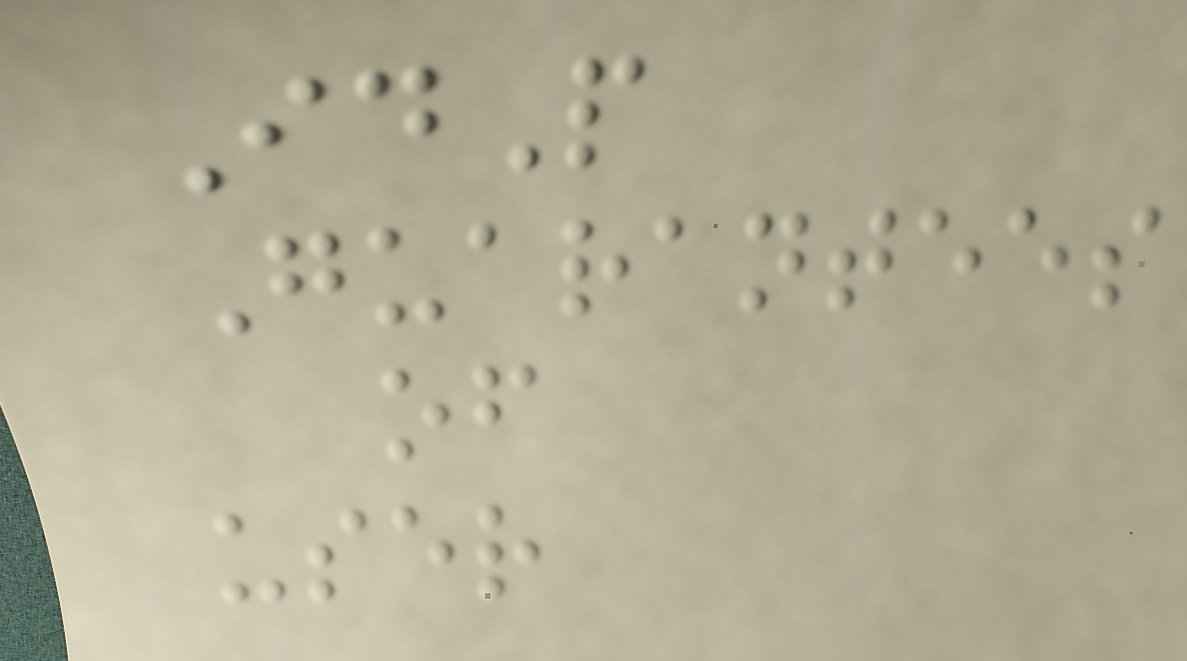IdP
Guarantees
of
user
